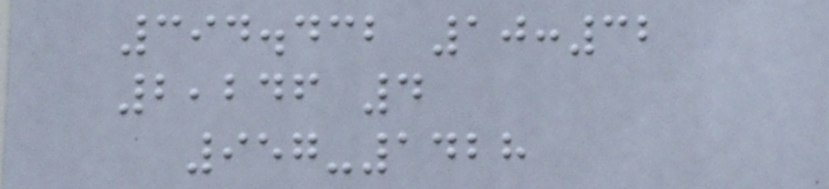394.432 10:32
2,246 4
957-1428
